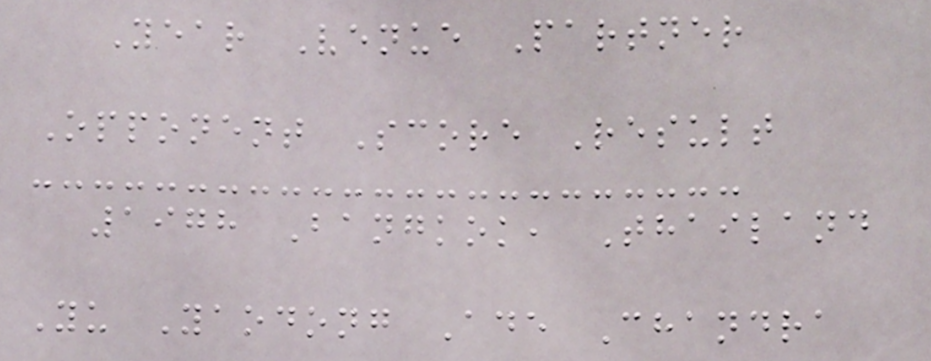Year Venue Partner
Opponent Score Result
1978 Bangkok, Thailand
Yu Yaodong Ade Chandra
